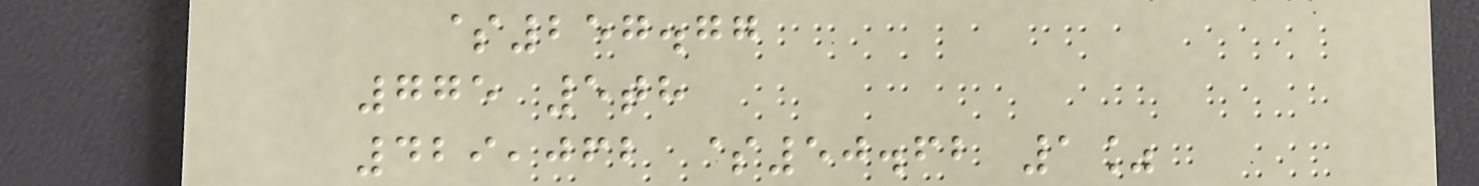$257.77
775 5th
429,062 $50.62 1%
